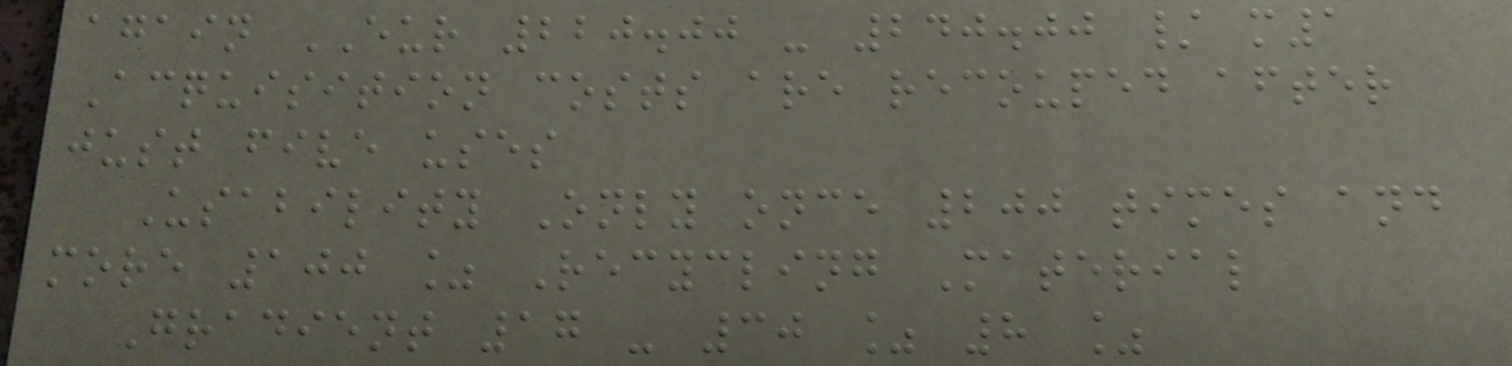again EUR 220.00 - 240.00 / m1
Acquisition costs are recouped after
just five uses
Usability Only once 200 times and
more 100 % Recycling Material
Gradient 17 - 30 % 8 %
